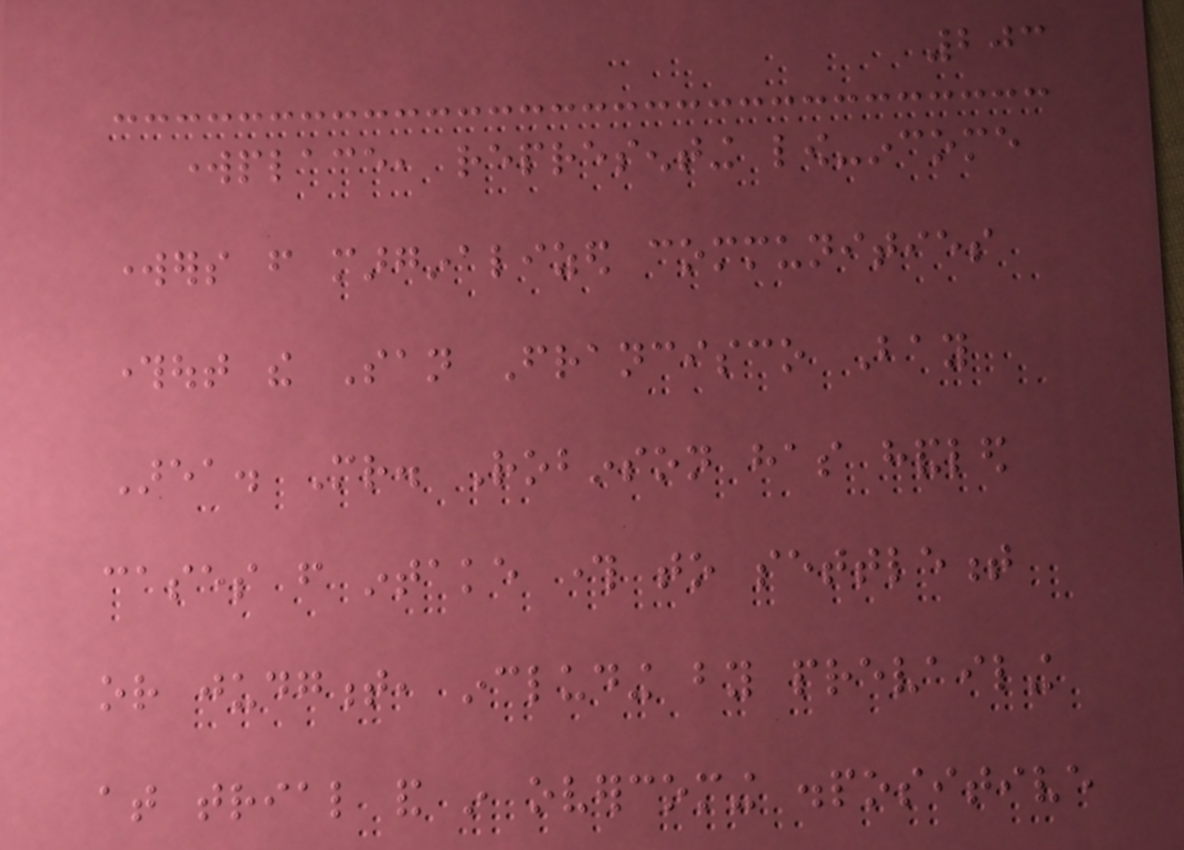203
workplace, representing low-income
workers from marginalized communities
throughout the San Francisco Bay
Area. Mr. Robinson has handled
cases from intake through to settlement
or judgment, including by prevailing
at trial and in overcoming dispositive
